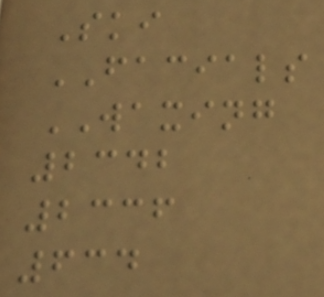Ski
FACIALS
WAXING
2342
2336
634
